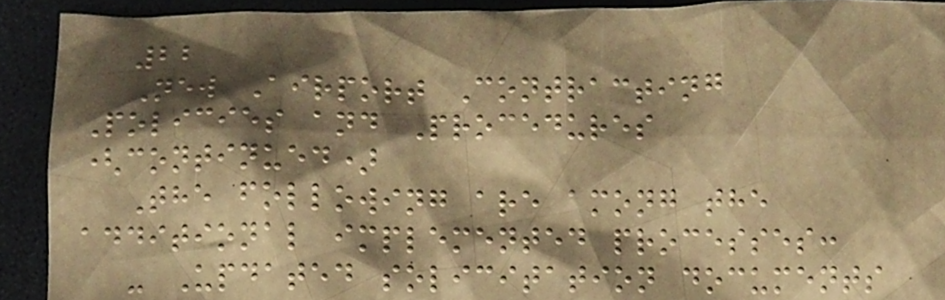22
New Airport Contracting
Policies and Procedures
(continued)
The following are among the
additional implemented processes:
- Updated solicitation documents
